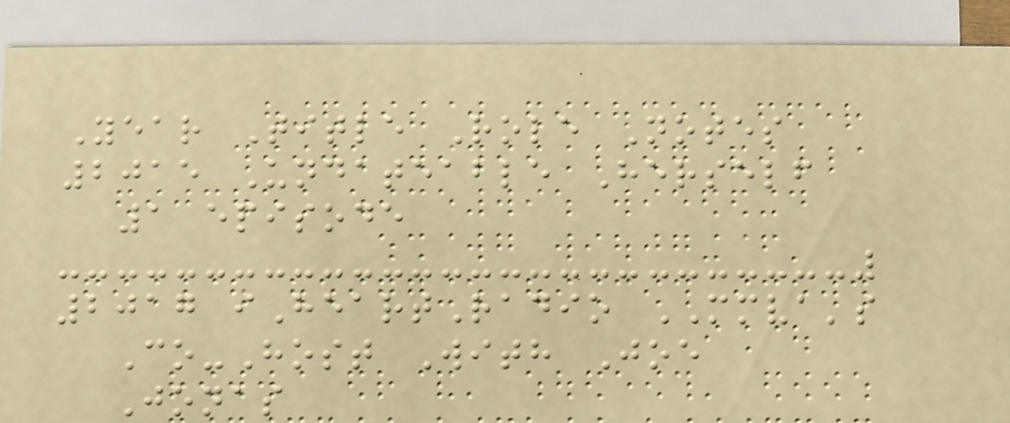Year Title Role Notes
2015 Undateable Herself
1 episode
2017 iHeartRadio MMVA's
Co-Host With Joe
Jonas
